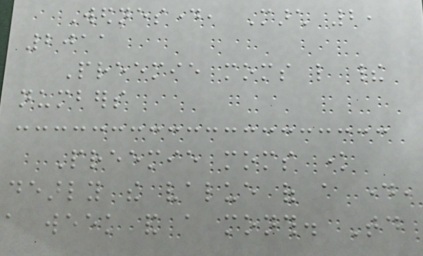Wednesday, March 2,
2011
Preemie moms like their
numbers
Preemie moms know
dearly the value of a day,
a week and a month. Today
